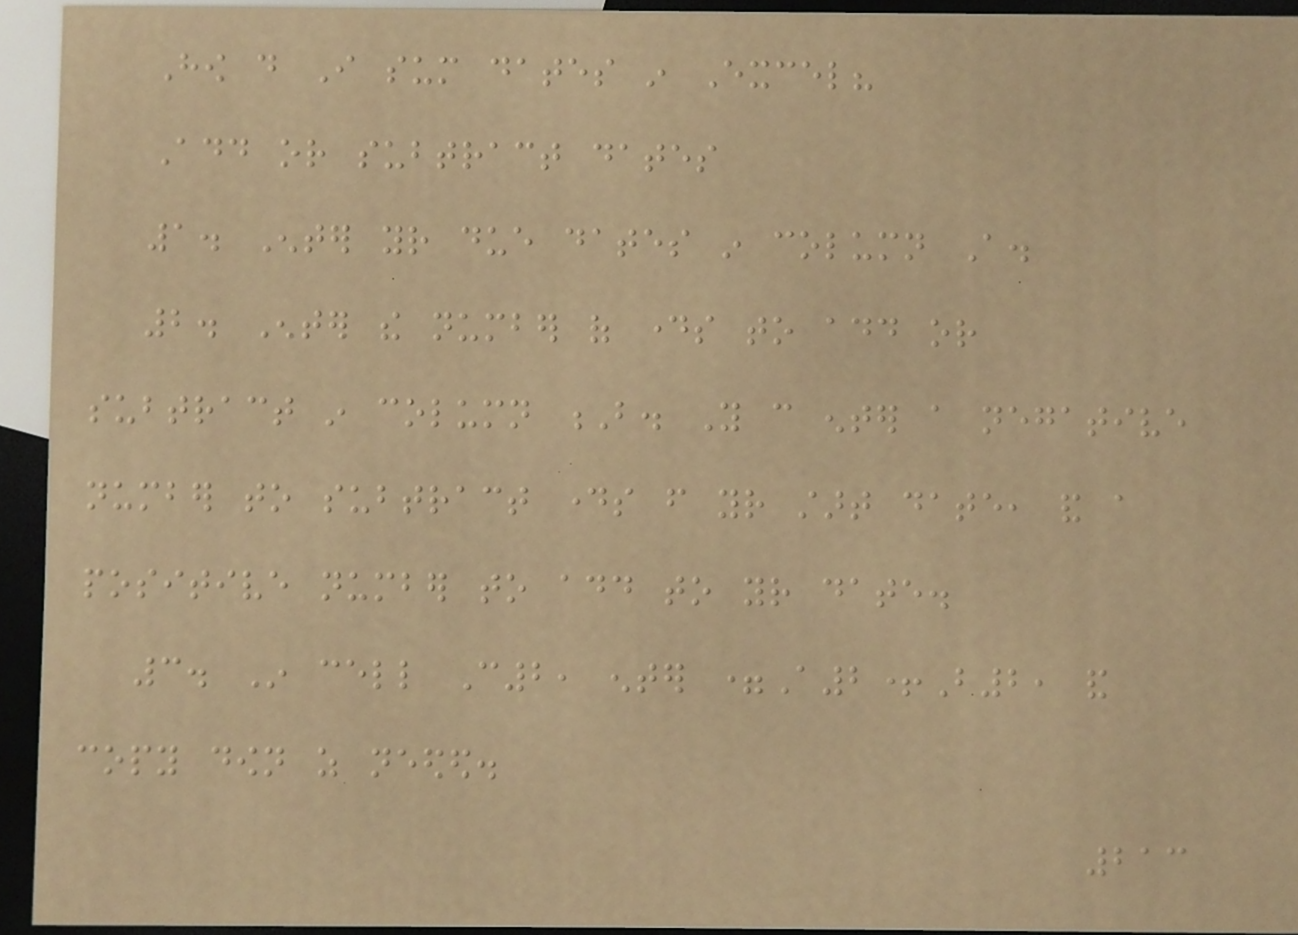How do I sum dates in Excel?
Add or subtract dates
1. Enter your due dates in column A.
2. Enter the number of days to add or
subtract in column B. You can enter a negative
number to subtract days from your start date, and a
positive number to add to your date.
3. In cell C2, enter =A2+B2, and
copy down as needed.
213
